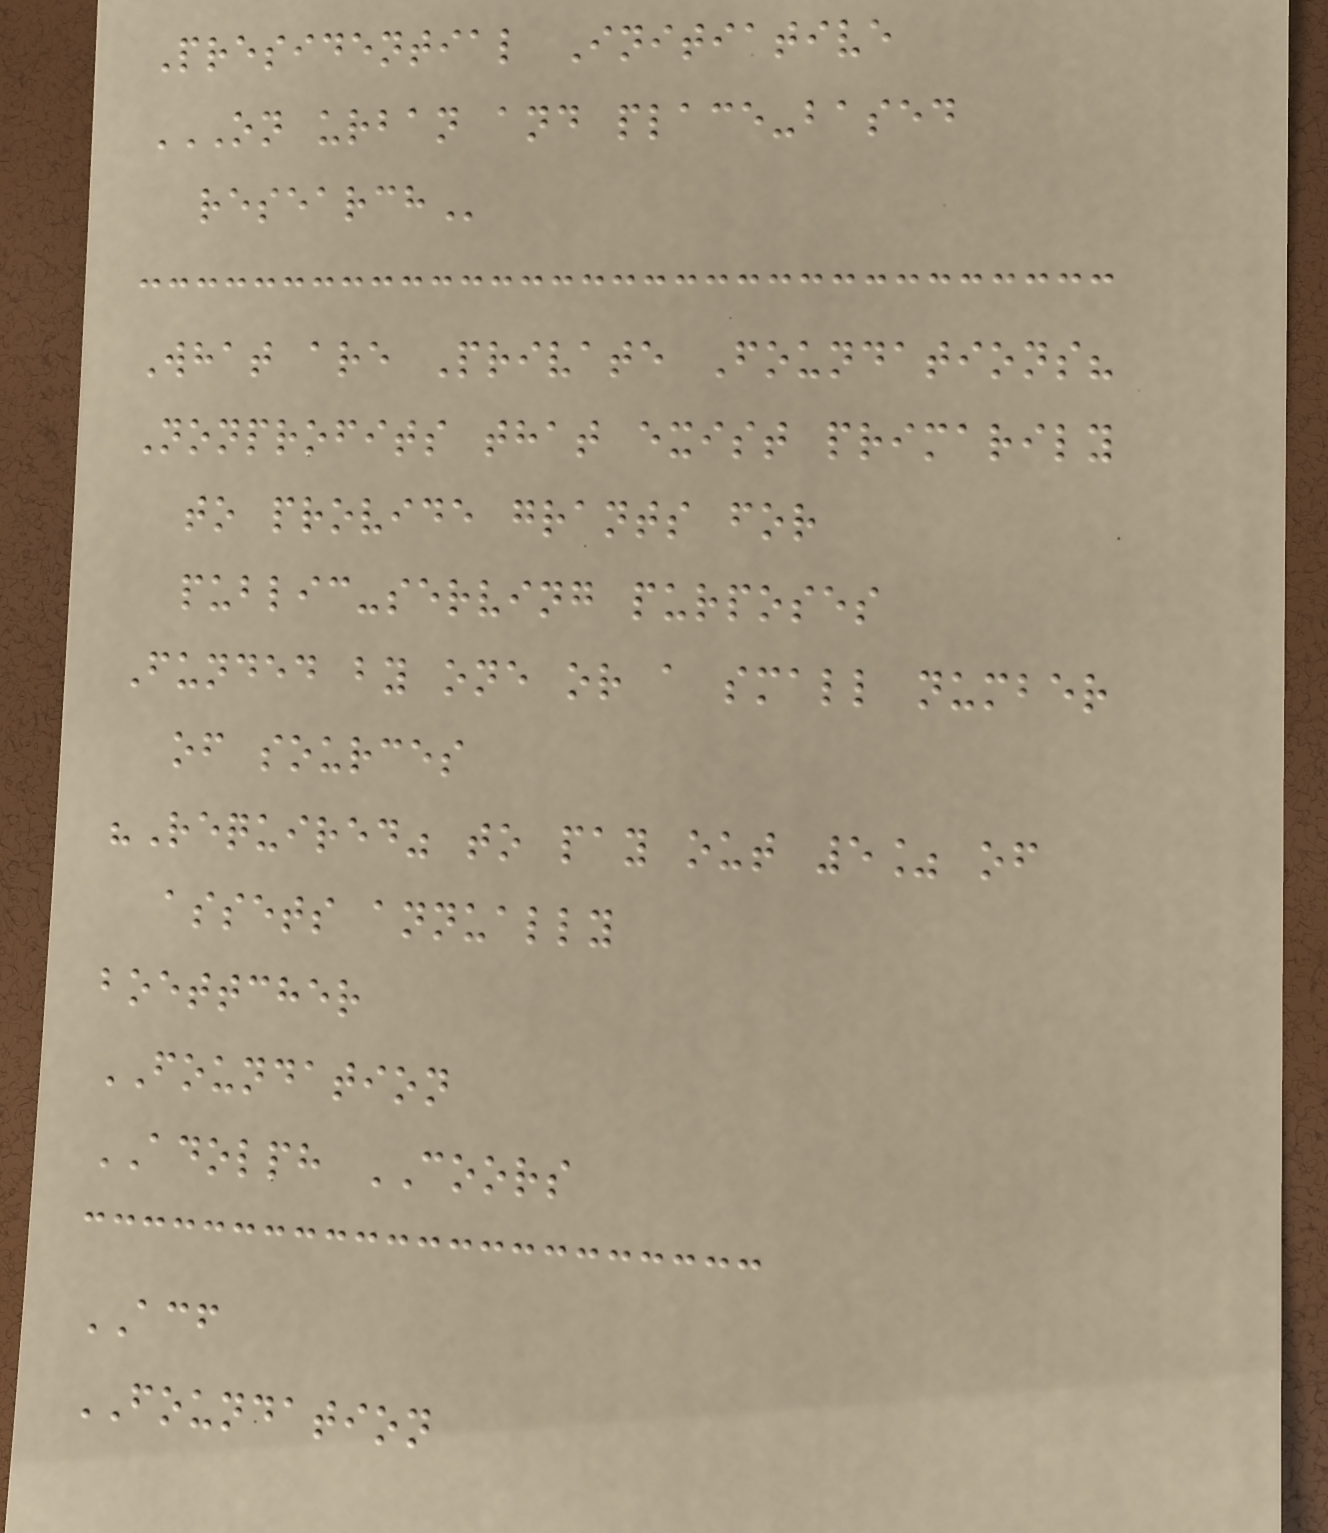Presidential Initiative
ON URBAN AND PLACE-BASED
RESEARCH
What are Private Foundations?
Nonprofits that exist primarily
to provide grants for
public-serving purposes
Funded by one or a small number
of sources
"Required" to pay out 5% of
assets annually
boettcher
FOUNDATION
ADOLPH COORS
ACF
FOUNDATION
